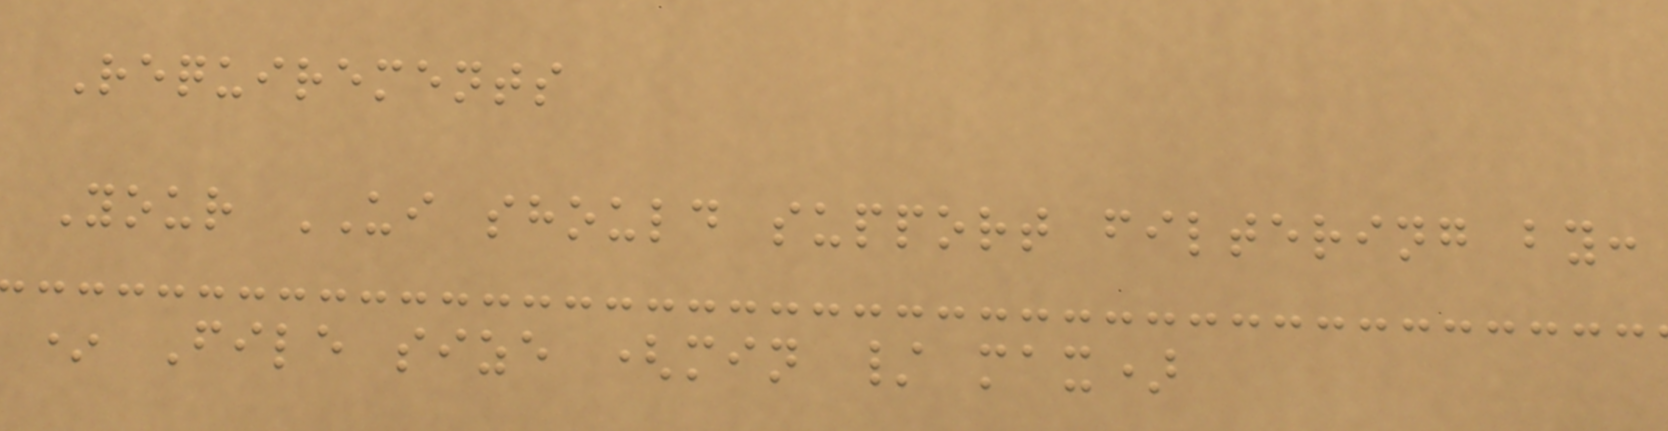Requirements
Your UI should support filtering by:
* File size (min / max)
